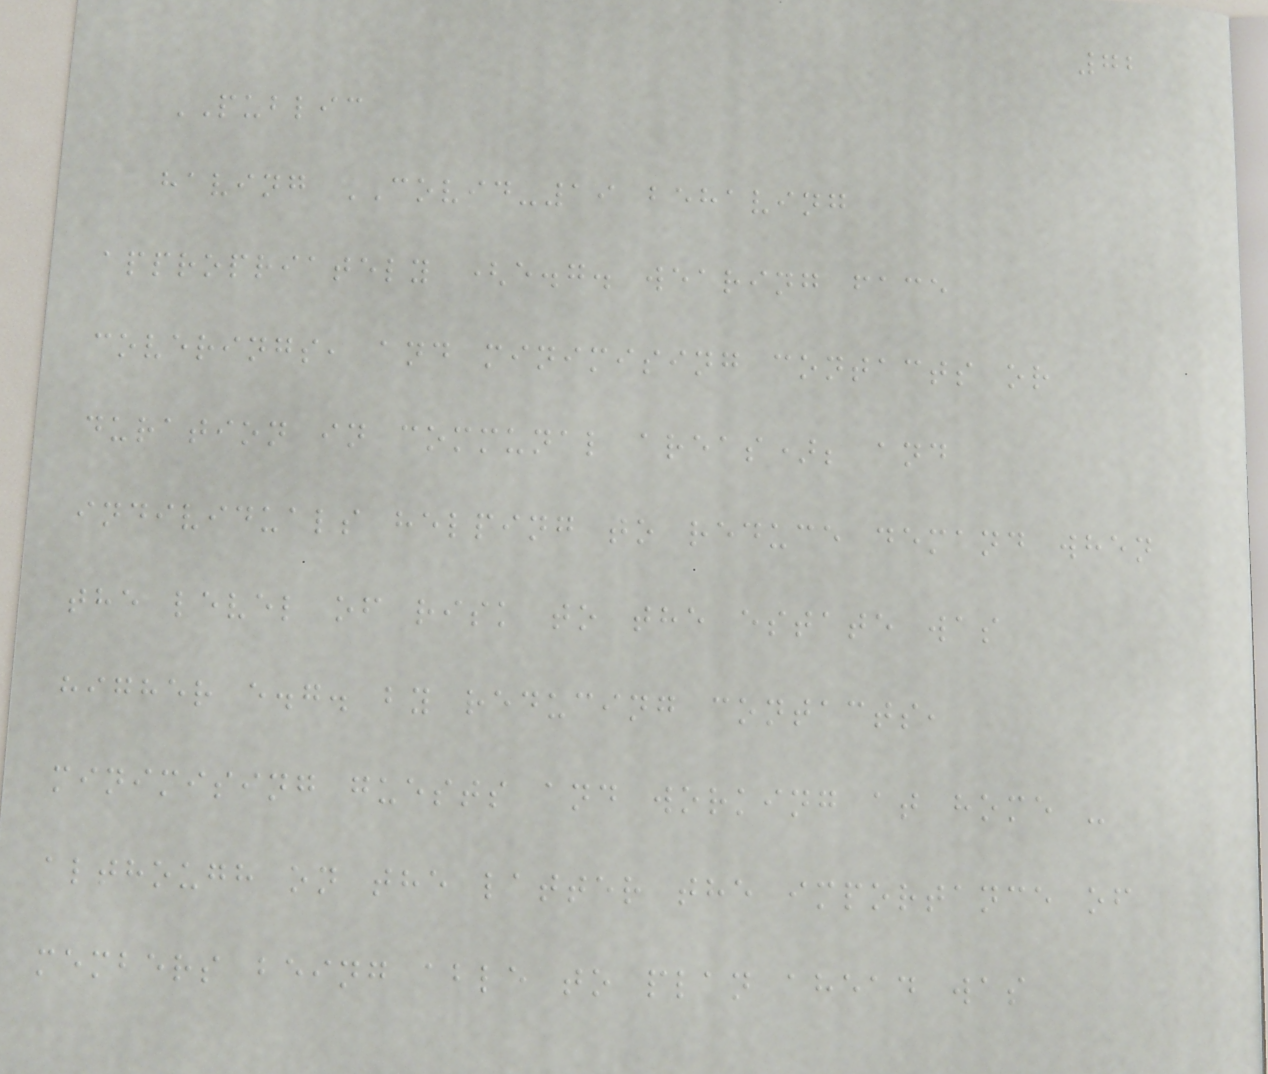72
PUBLIC
having COVID-19 behaving
appropriately (e.g. wearing face
coverings, and minimising contacts or
duration in communal areas); and
individuals helping to reduce demand when
the level of risk to the estate was
higher e.g. by reducing contacts,
minimising guests and working at home -
although on the latter the importance of
members being able to plan ahead was
